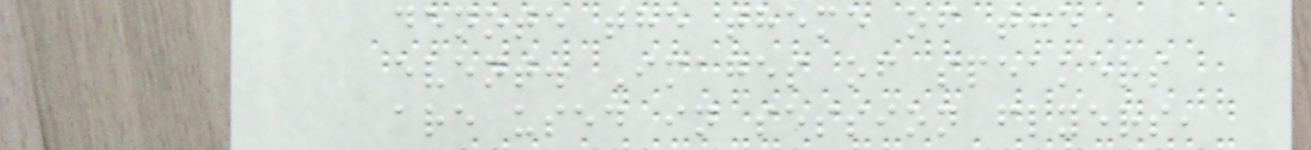denote the theme of the
event. Images of speakers
are used in session flyers,
